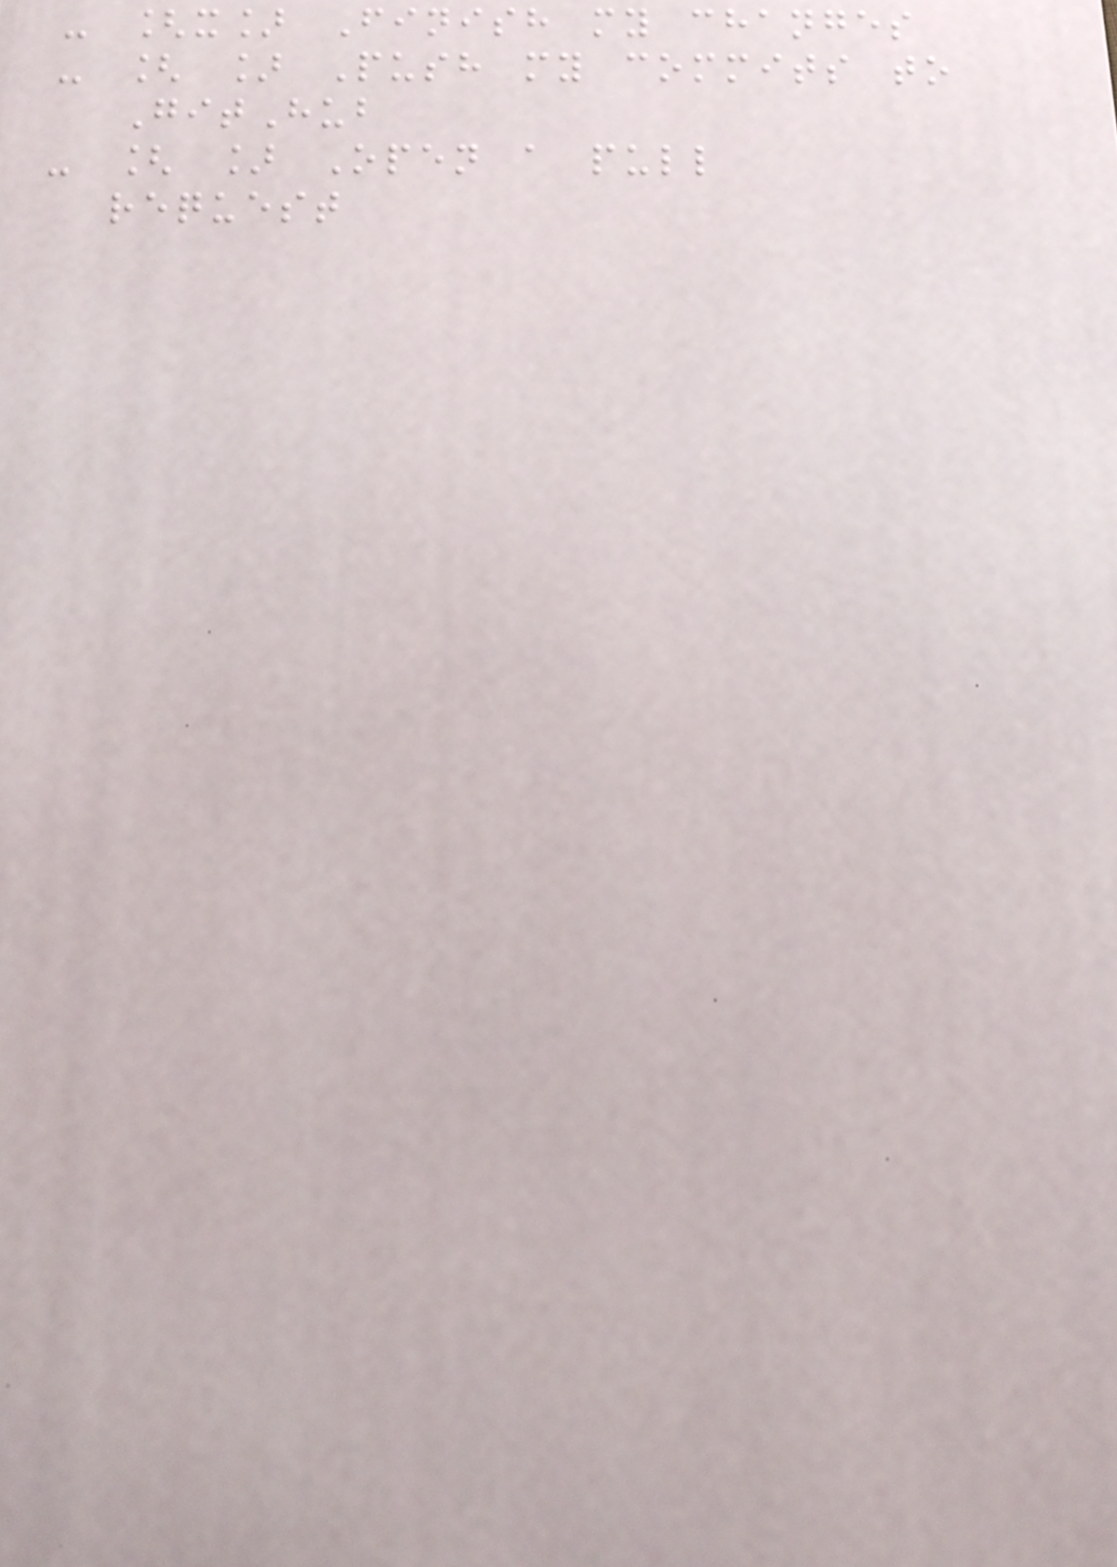- [x] Finish my changes
- [ ] Push my commits to
GitHub
- [ ] Open a pull
request
